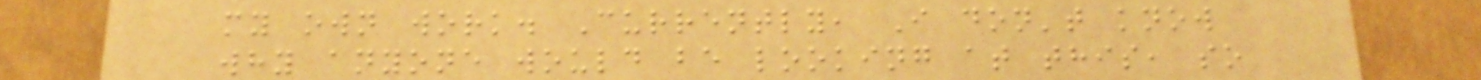my own work. Currently, I don't know
why anyone would be looking at this, so
